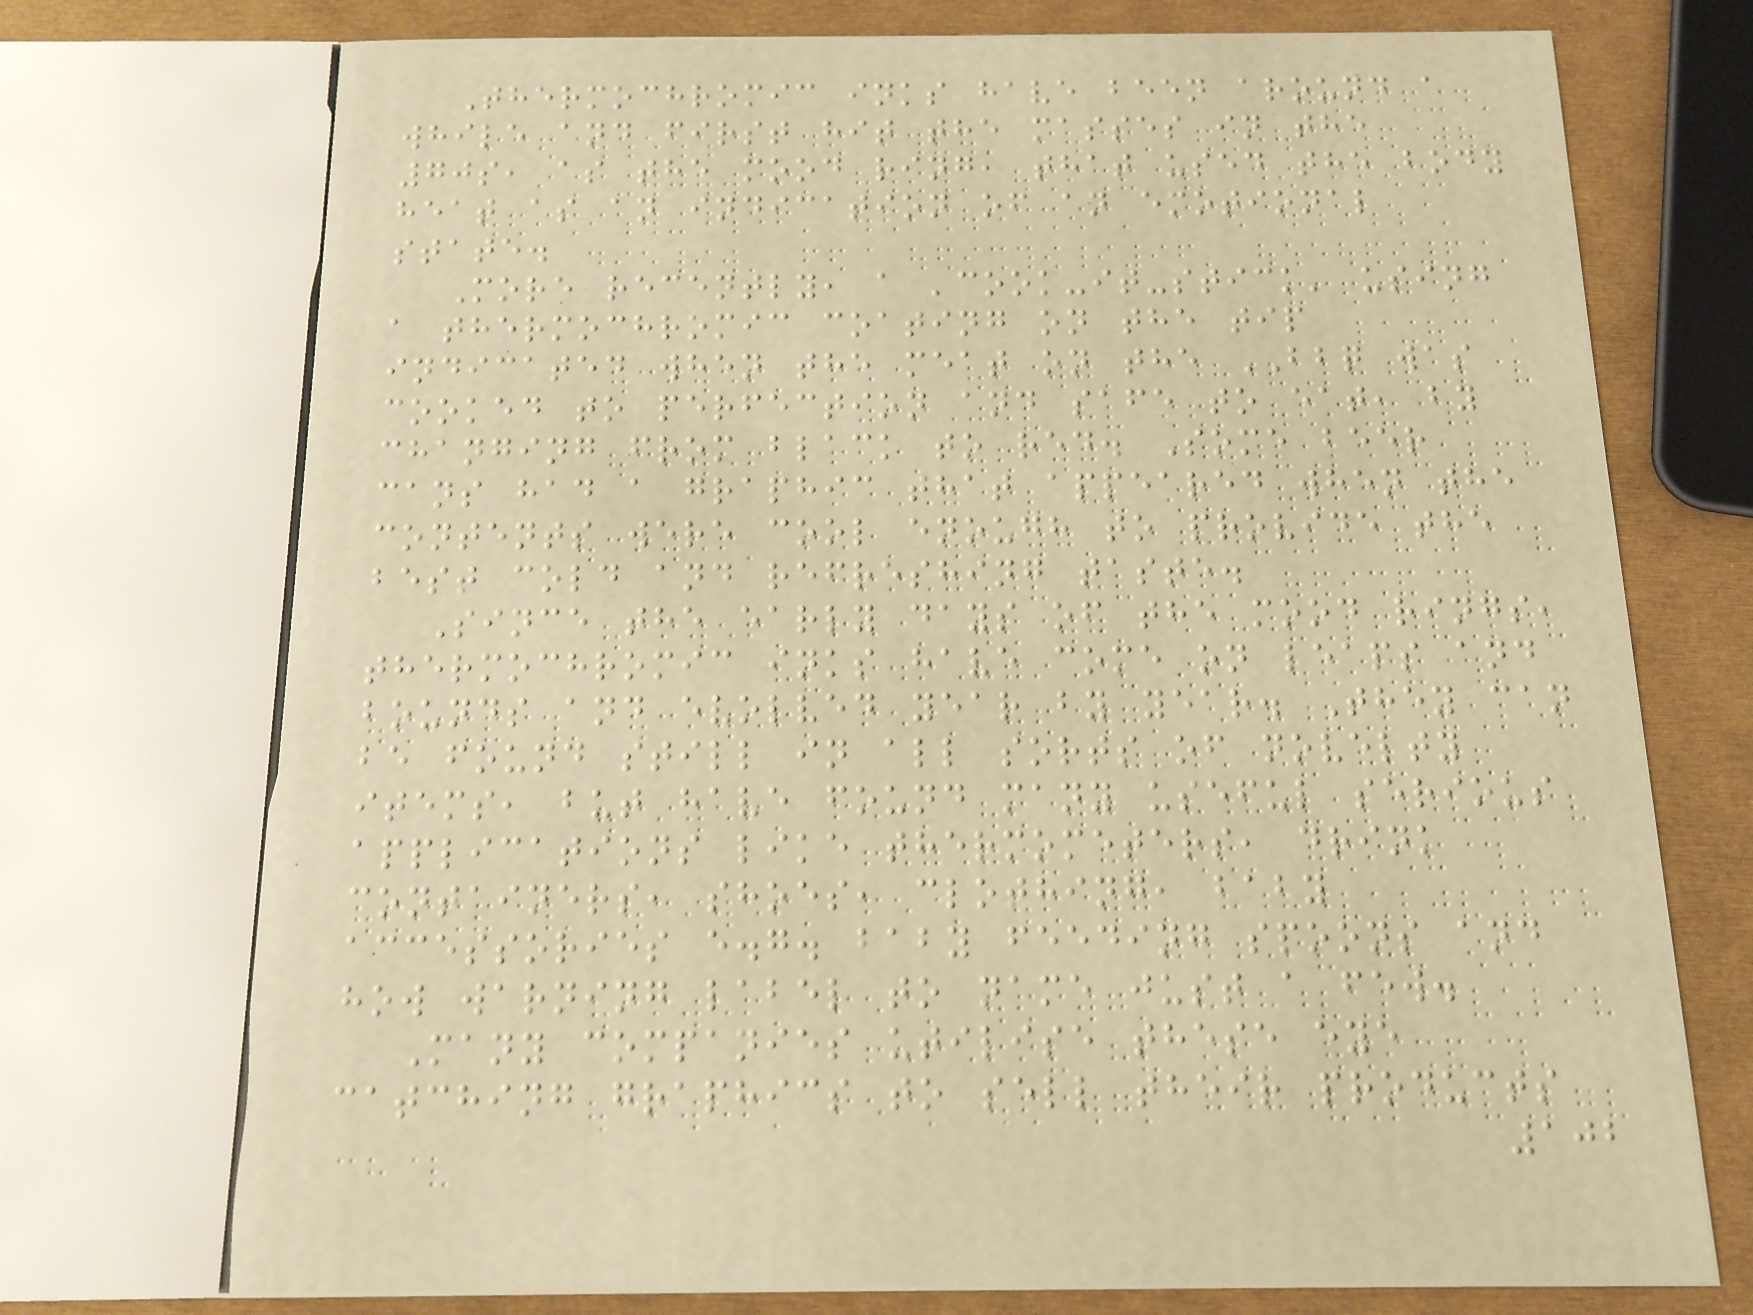Thermochromic inks have been around a
while and first hit the masses in the
70s, as the mood ring, that used the body
heat as an indication of an emotional
state.
More recently, a 'cook-it-stick' using
a thermochromic coating on the tip
indicated when the meat on the BBQ was
cooked to perfection and safe to eat, by
changing from black to red. Some beer
cans had a graphic that appeared when the
contents were cool enough to provide the
best cold and refreshing taste.
Since the early days of the mood rings,
thermochromic inks have come on leaps and
bounds and evolved year by year. They can
be found still in all sorts of novelty
items, but have found many useful serious
applications like thermometers, drink
containers, shoes, clothing, baby
accessories e.g. baby feeding spoons and
how warning label to name just a few.
Many companies utilise these eye
catching graphics to sell their products
102
